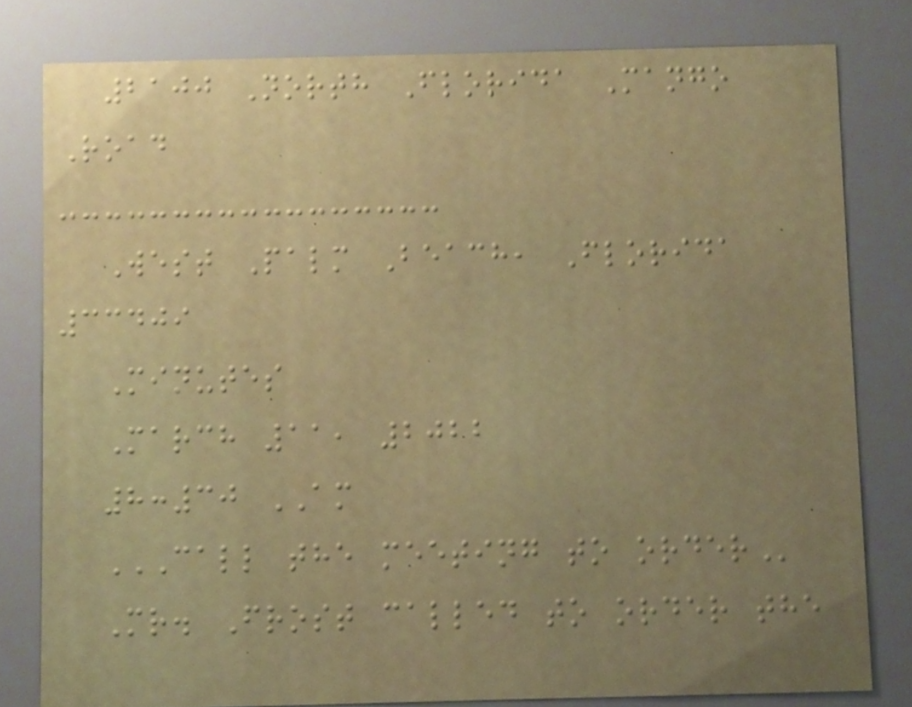2100 North Florida Mango
Road
West Palm Beach, Florida
33409
Minutes
March 11, 2022
8:30 AM
CALL THE MEETING TO ORDER
Mr. Frost called to order the
